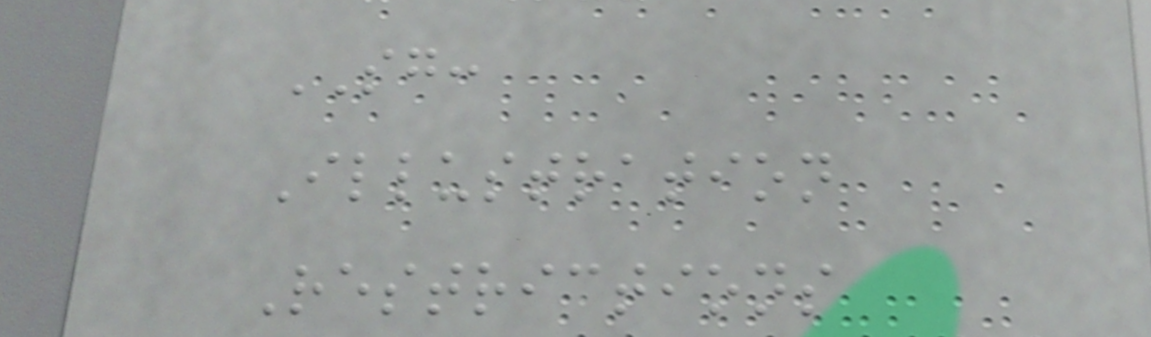SG:
Illustration
Restrictions
